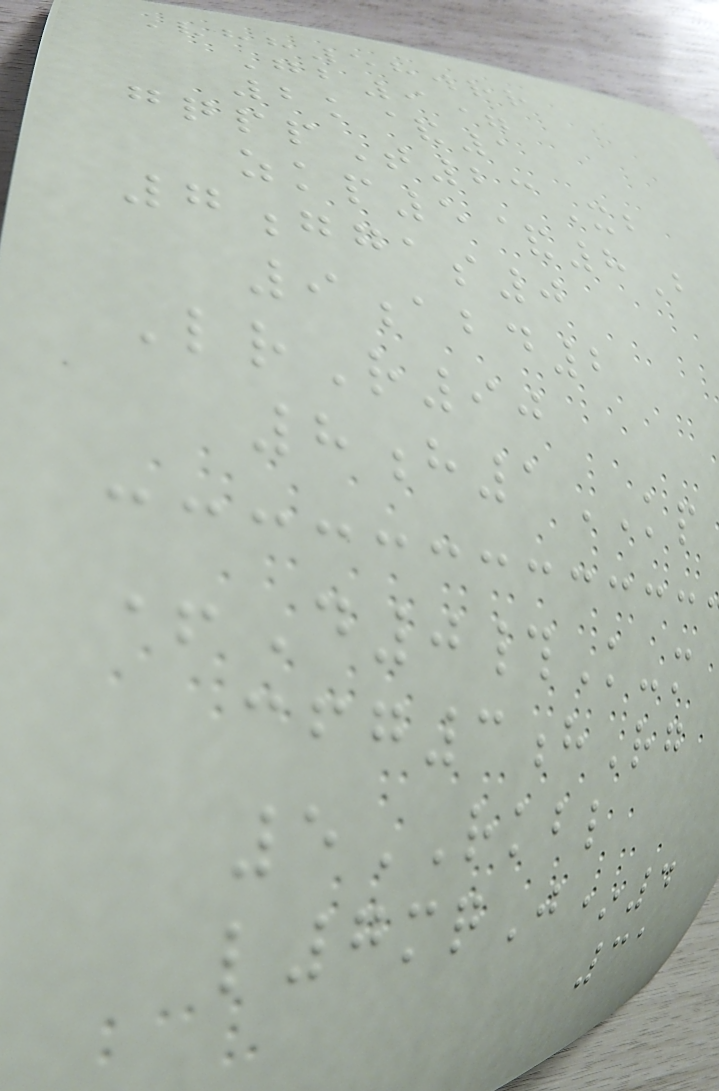Vhh58wrr
Gb9=
2k&1
gqppT23Xb
zkp5&8B
7ggas0
9abd2
LrR90
8h1KP
+D0#K-m
cfg3hRg
5RKBL
l7mqJ*4
31
